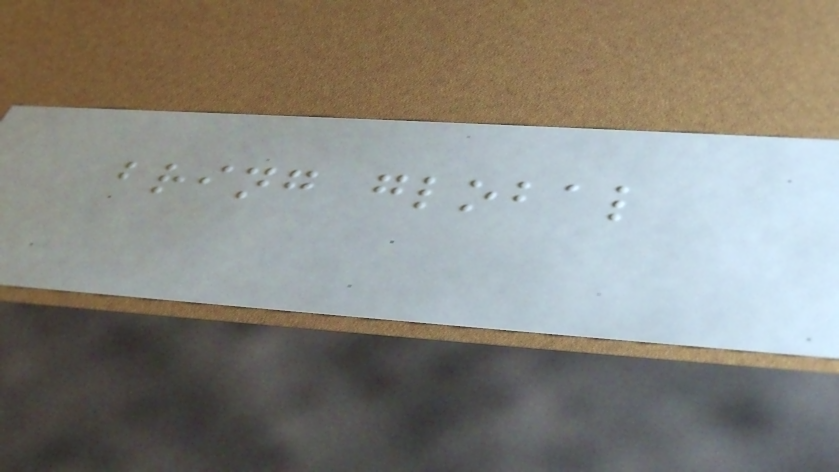bring global
